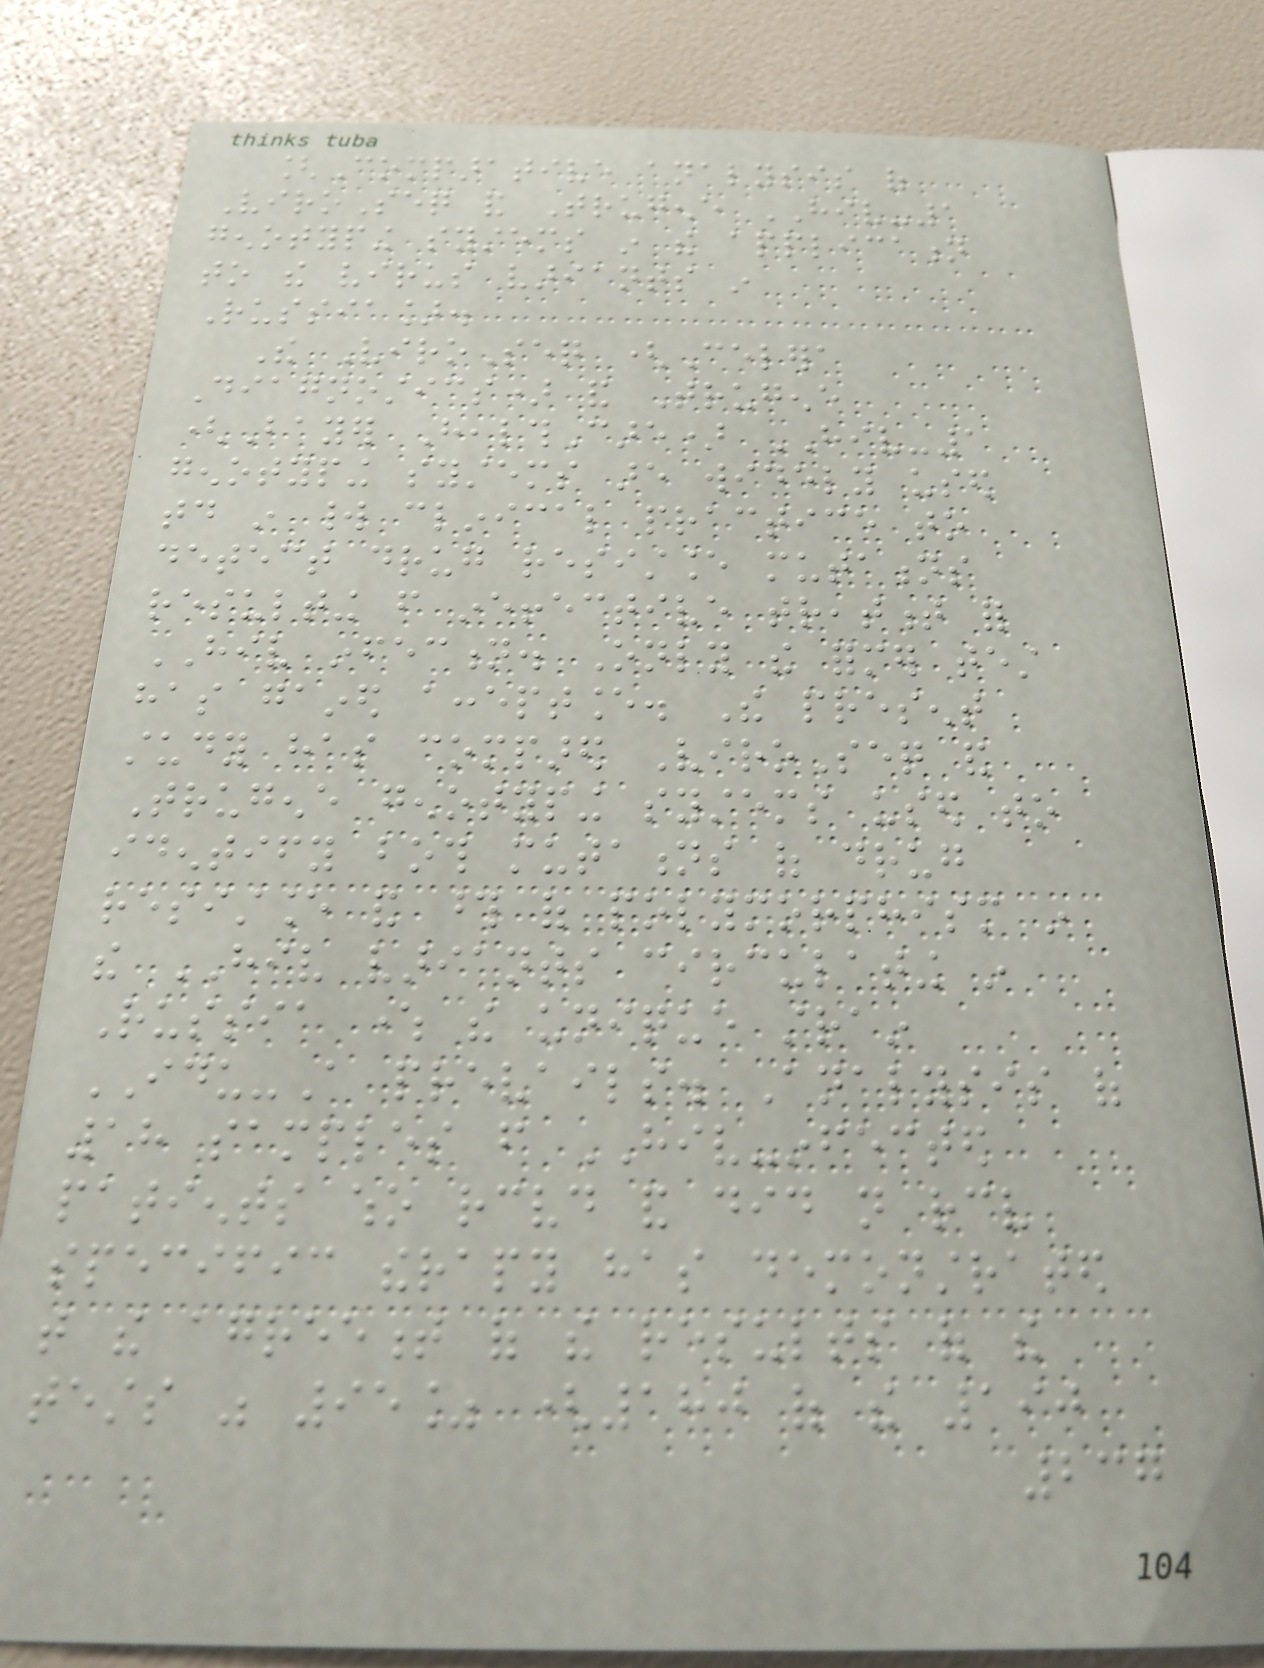[Comparative analysis of
ViroSeq and Trugene HIV-1
genotyping systems in the application
to the virus variants in
Russia].
The ViroSeq (Celera
Diagnostics) and Trugene
(Bayer HealthCare) HIV-1
genotyping systems are widely used
today in world clinical practice to
detect drug resistance mutations
resulting from ineffective treatment for
HIV infection. Only the former test
has gained acceptance. The present
study has compared ViroSeq and
Trugene genotyping systems used to
identify both mutations of drug
resistance and those of polymorphism in
the HIV variants circulating in
Russia where the unique strain
IDU-A prevails. Analysis of
18 samples from HIV-infected
patients who received and did not receive
specific therapy has demonstrated
that the agreement of the results of the
tests was 95% (180 of the 190
237
